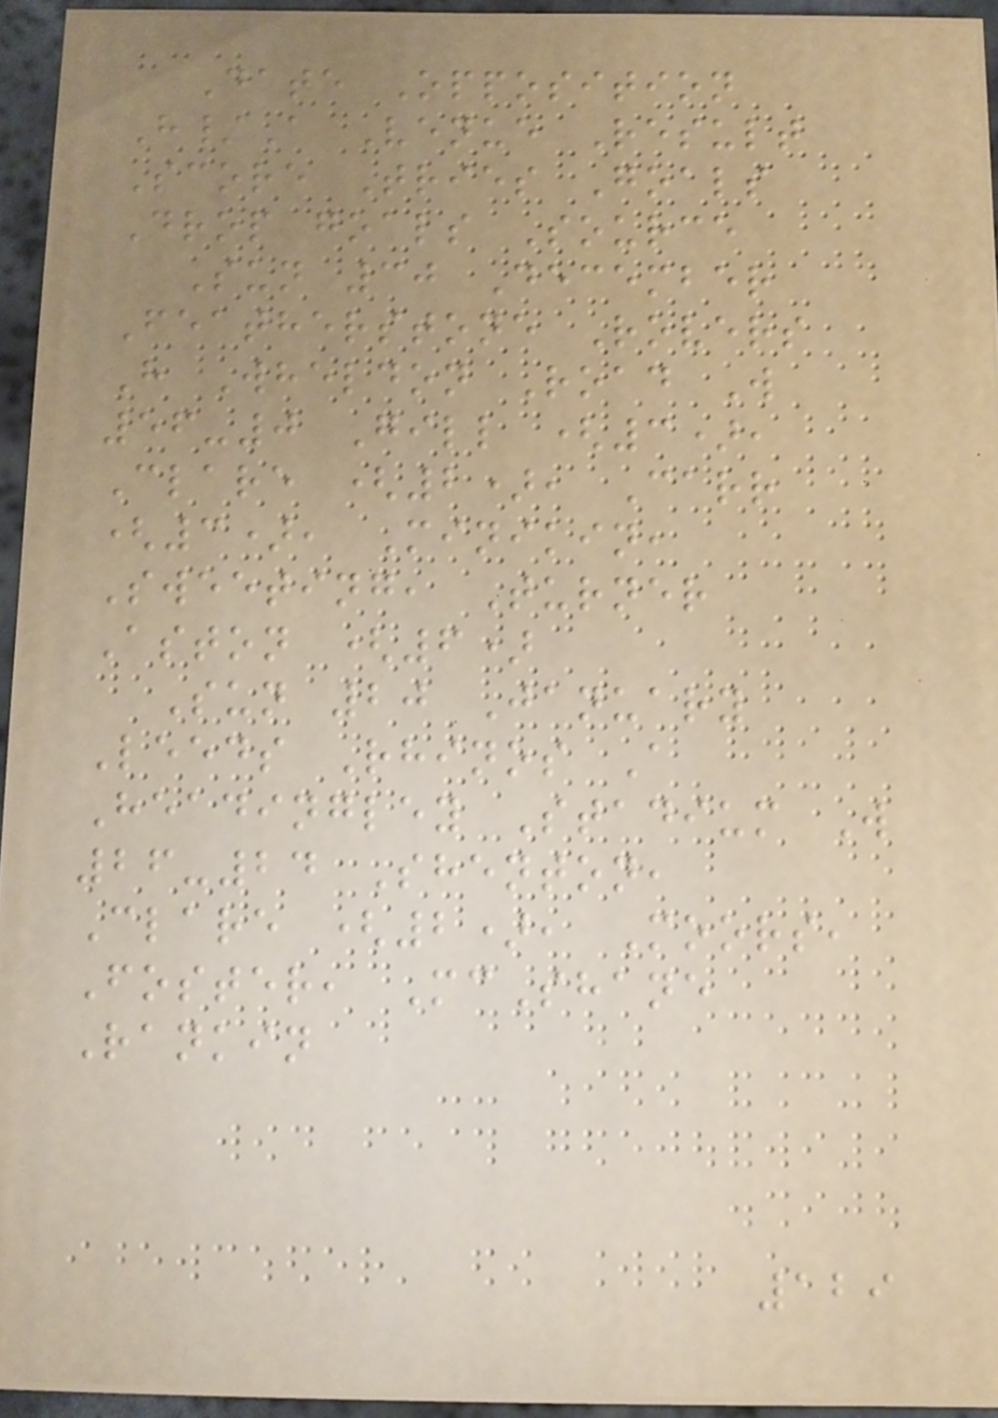Date Opposition
H/A Venue Result
Score Tries Goals
Drop goals Source
Sun 30 December
Featherstone Rovers
H Wheldon Road W
56-0 Gill (3),
Clare (2), Carr
(3), Minikin,
Sweeting, Turner
Aston (6)
Sun 20 January
Leeds Rhinos A
Headingley Stadium W
26-24 Shenton,
Clare (2), Moors,
Foster, McShane
Rankin
129
